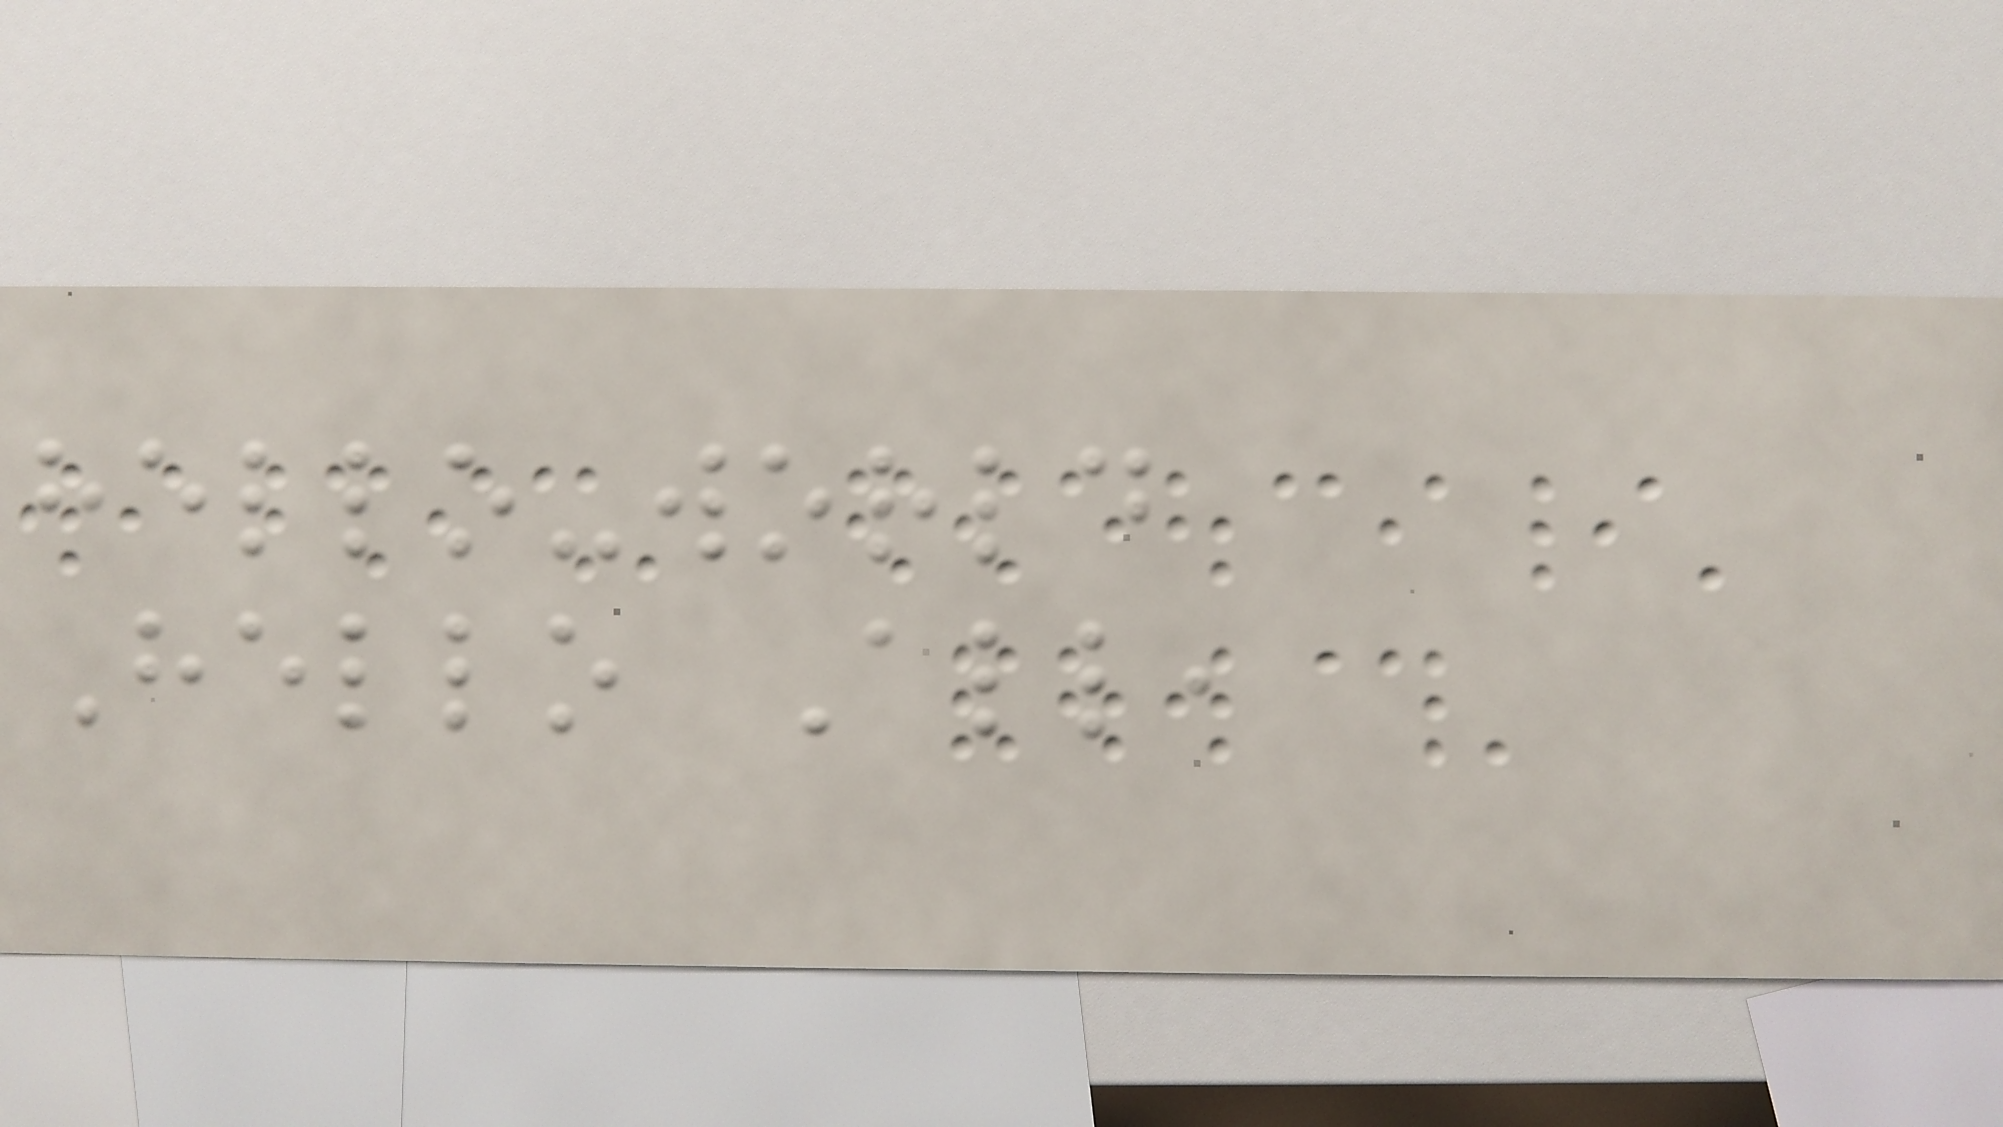hello-world
Hello All,
